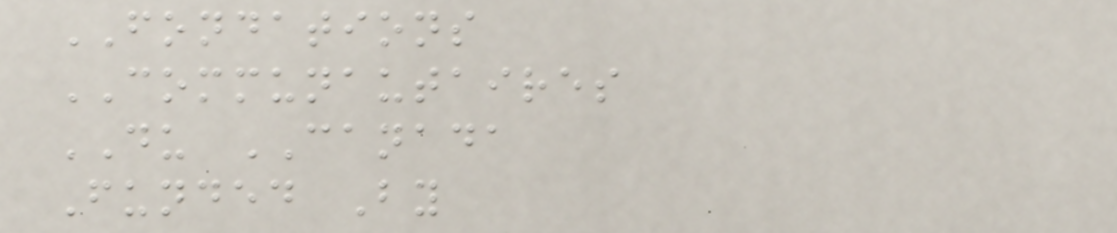FONDATIONS
COMMUNAUTAIRES
DU CANADA
Funded By
